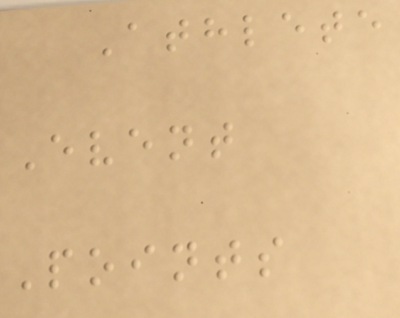Athlete
Event
Points
